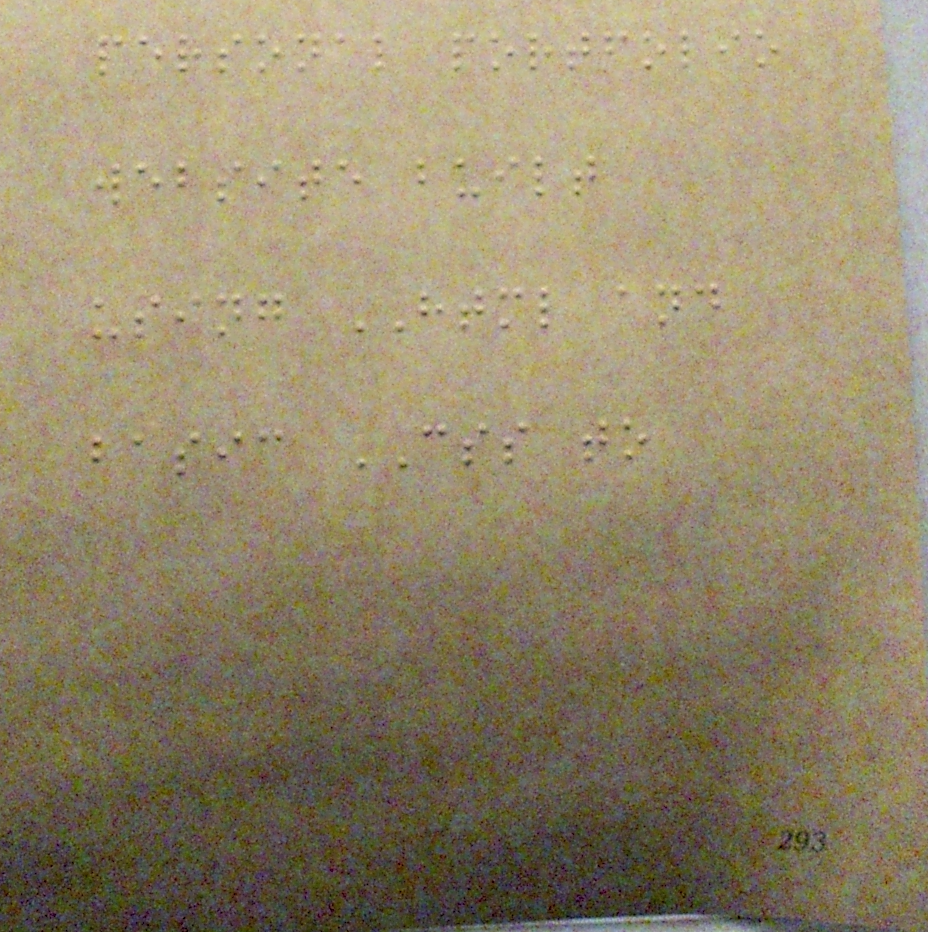personal portfolio
website built
using HTML and
basic CSS to
